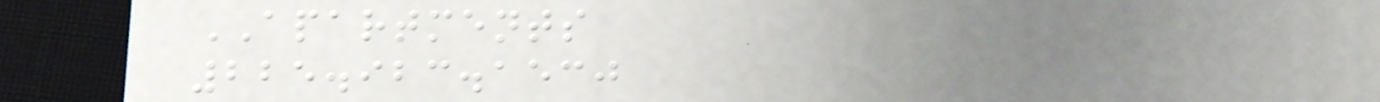APARTMENTS
225.923.1530
